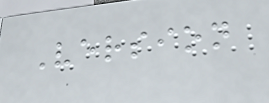Version
